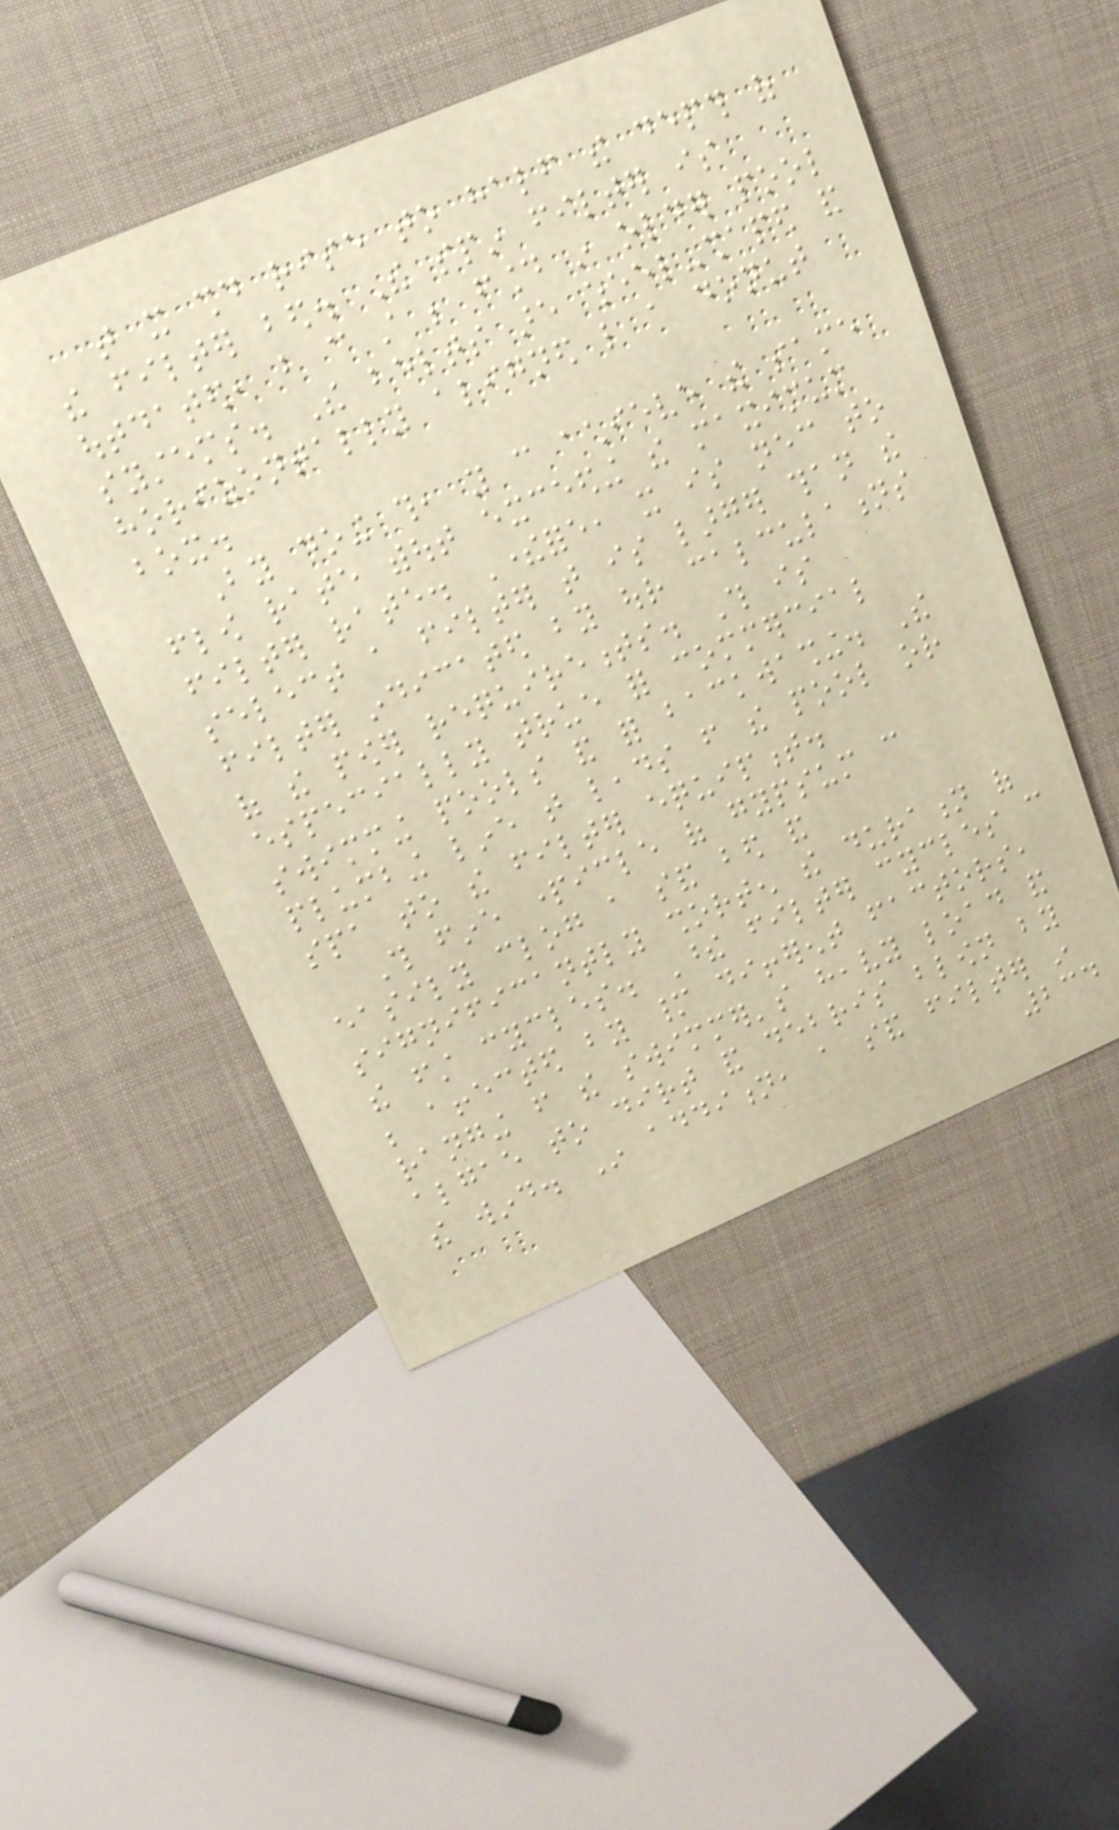that it should rise to half the depth of
the filter bed. The spin filter is
outdated, but can still be found in older pool
systems. The belts are wheel-shaped and
horizontally aligned like a donut
box.
By doing this, you can achieve the same
flow rate without exceeding the maximum
filter rate. Therefore, it is necessary to
select a filter that is larger than the
filter indicated by our calculations
of the power requirements. This is
especially true for commercial
swimming pools and for backwashing. The
plumbing line that leads from the pool or
spa to the filter equipment.
This fine particle of gypsum can
easily clog a sand bed and
significantly shorten the duration of
the first cycles. These filter cycles can
be affected by many different factors,
ranging from the swimmer's heavy load and
algae to dirt and debris blown by
the wind. In addition, a sand filter in
234
